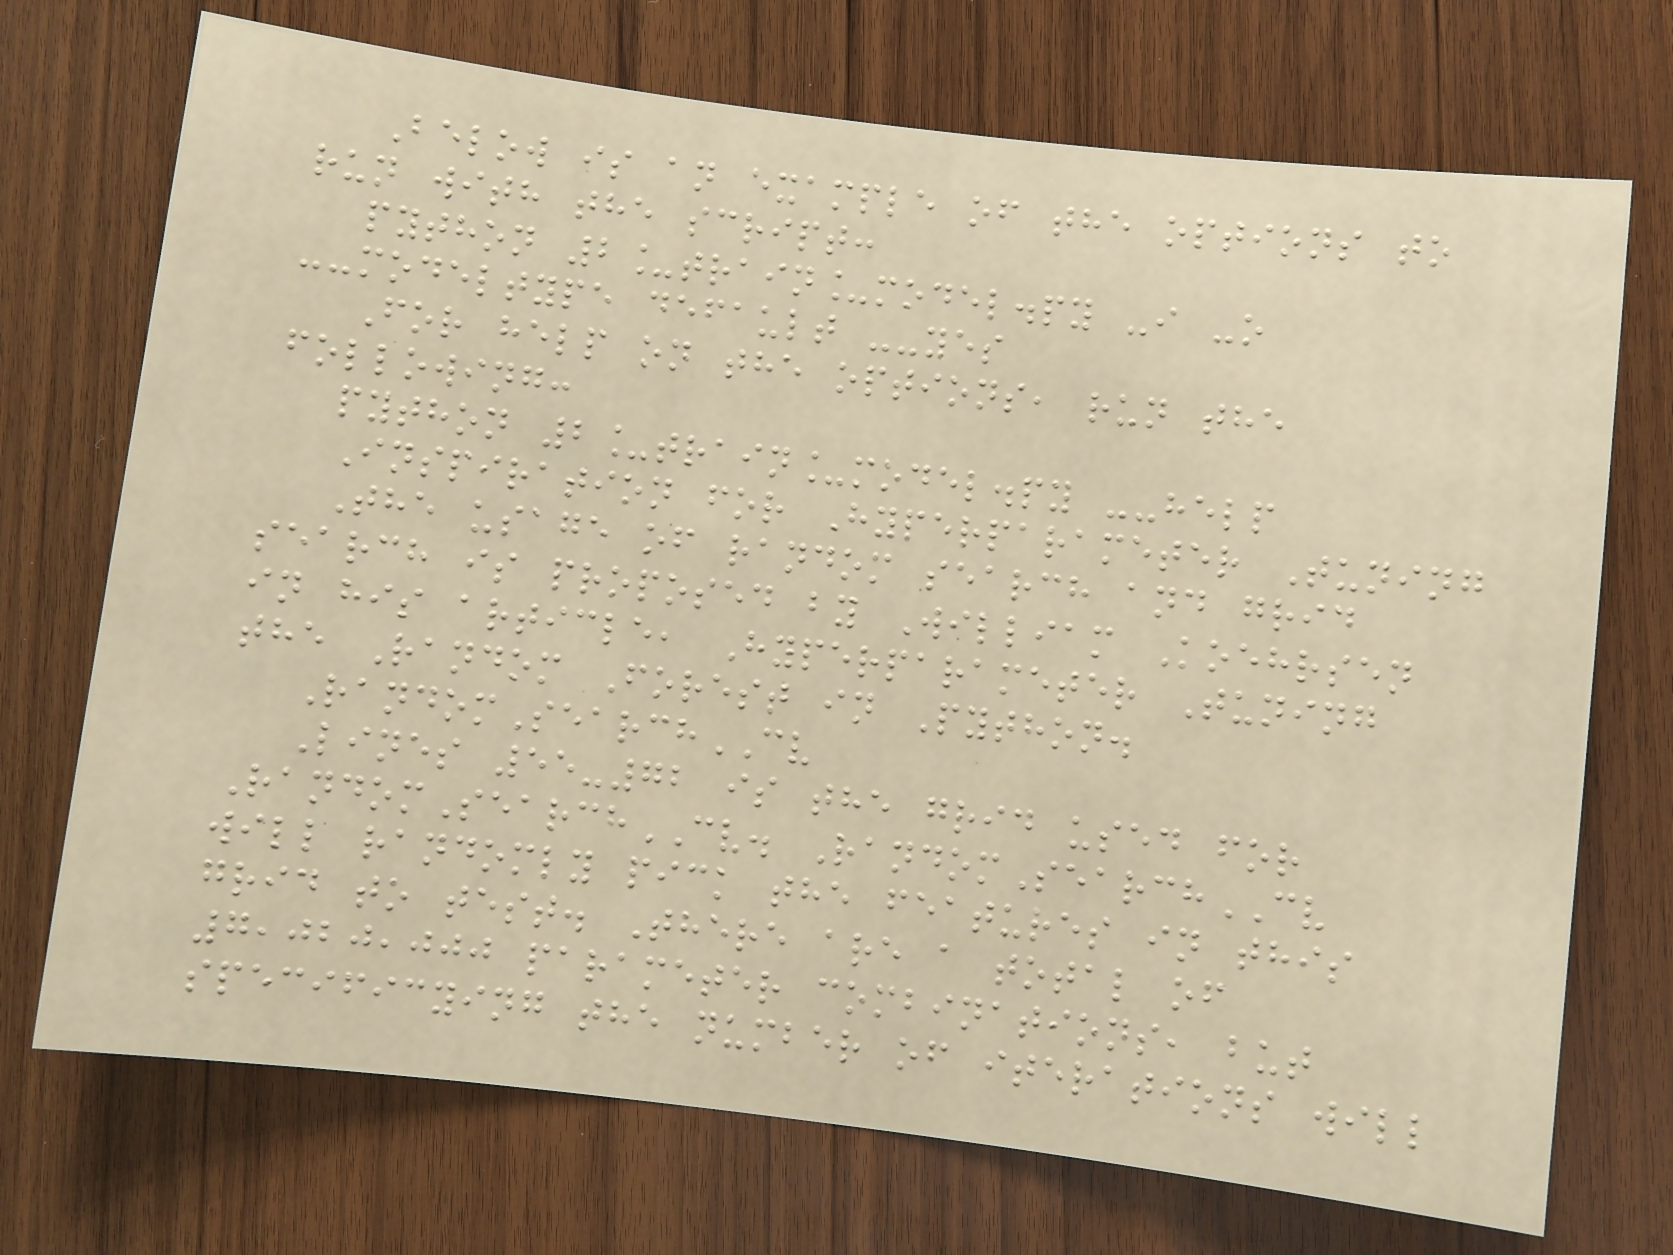Below is an example of the options to
run with the script:
python 2_train_model.py -i -o
--modeltype default --yes
For help on the options, run the
following:
python 2_train_model.py --help
Inspiration for Hyperparameter Tuning
The usage of random search and grid
search is proposed by William Koehrsen
in his article, Hyperparameter Tuning
the Random Forest in Python.
RandomSearchCV
Lines 55-72 is the grid used for
RandomSearchCV. RandomSearchCV
will randomly pick the features in this
grid to test. There are a total of
7,020,000 parameter combinations, but
specificying the number of iterations will
